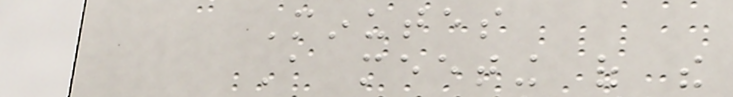Minutes
A meeting of the
